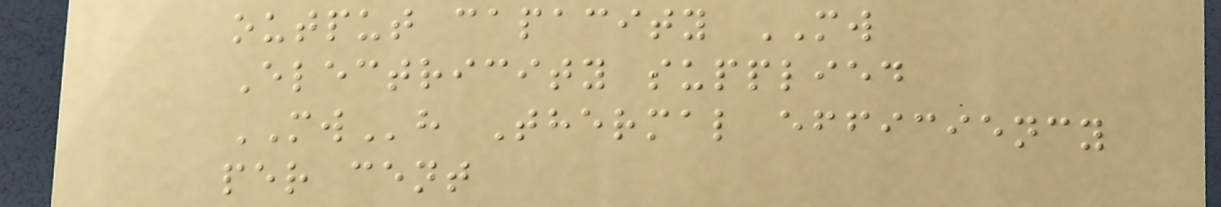output capacity MW
Electricity supplied
MWh Thermal efficiency
per cent
